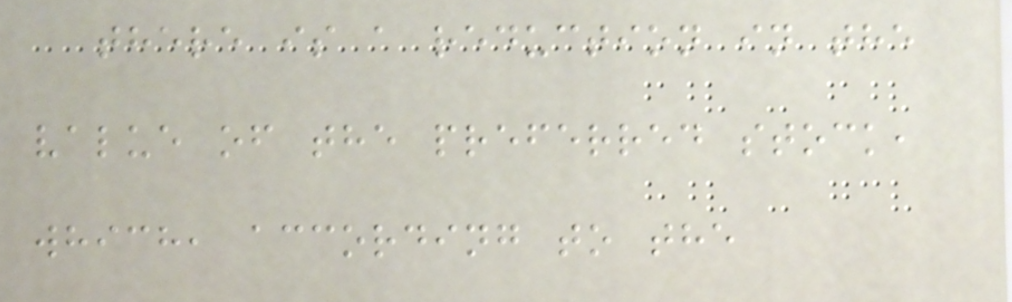there is a reduction in the
value of the preferred stock,
which, according to the
